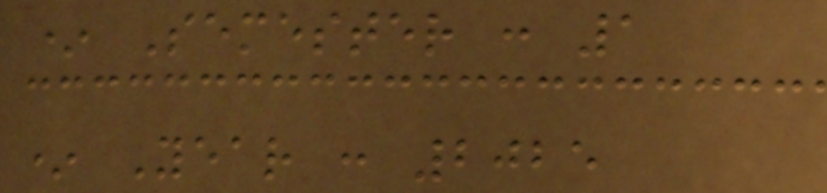* Semester : 1
* Year : 2025
